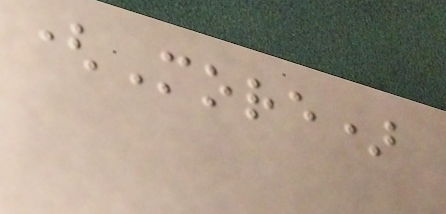(More)
